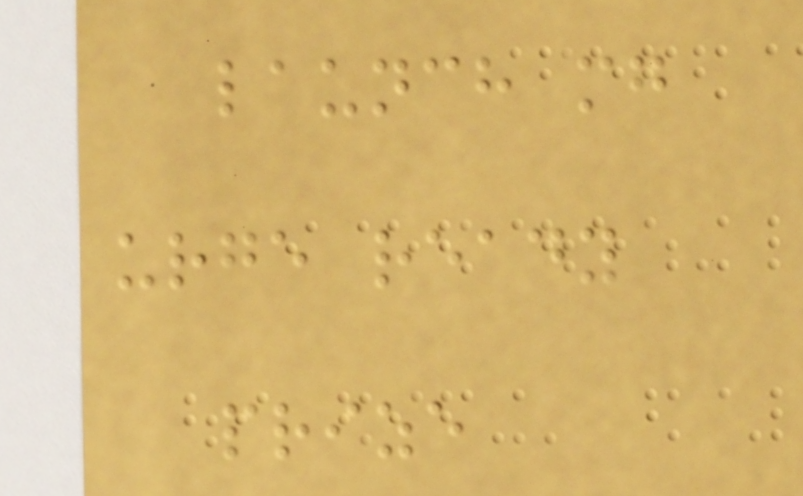launch mg
urge ready
prize
